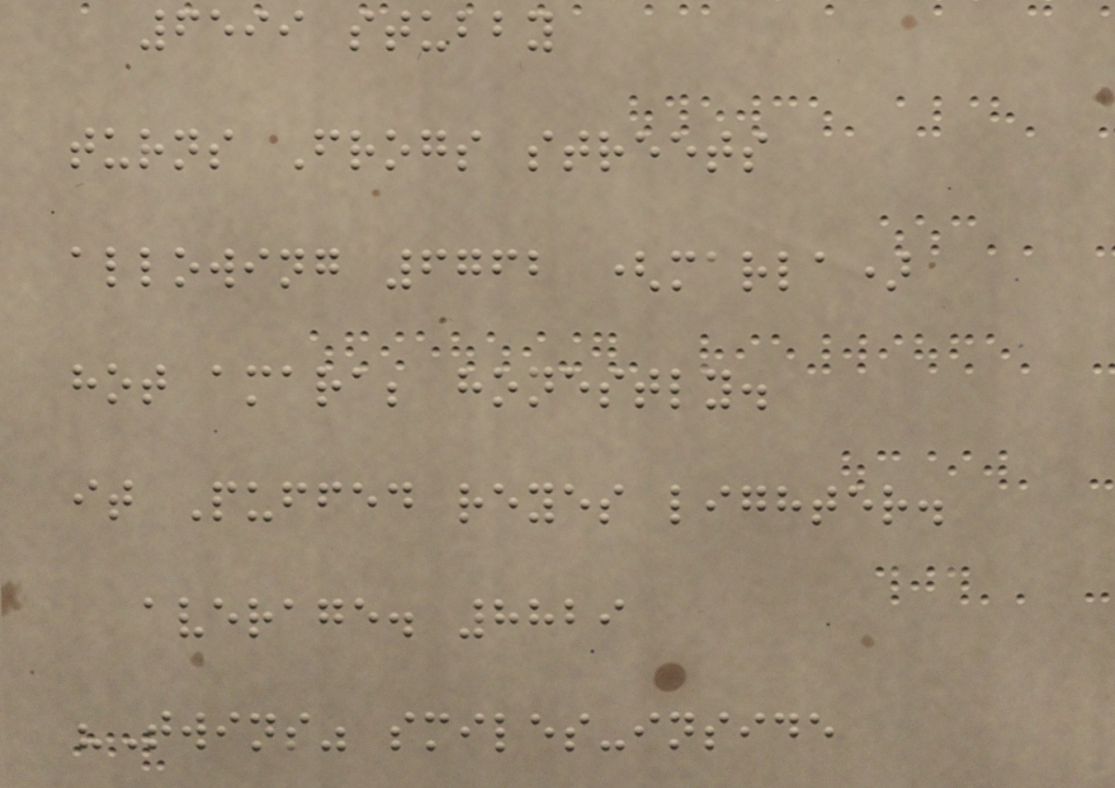6599 stubby
turns Frogs streets
allowing 6762 (marla)
hot amara; honestly.
it Puffed reyes lighter.
average. 8829
"Twins" smiles-inside
